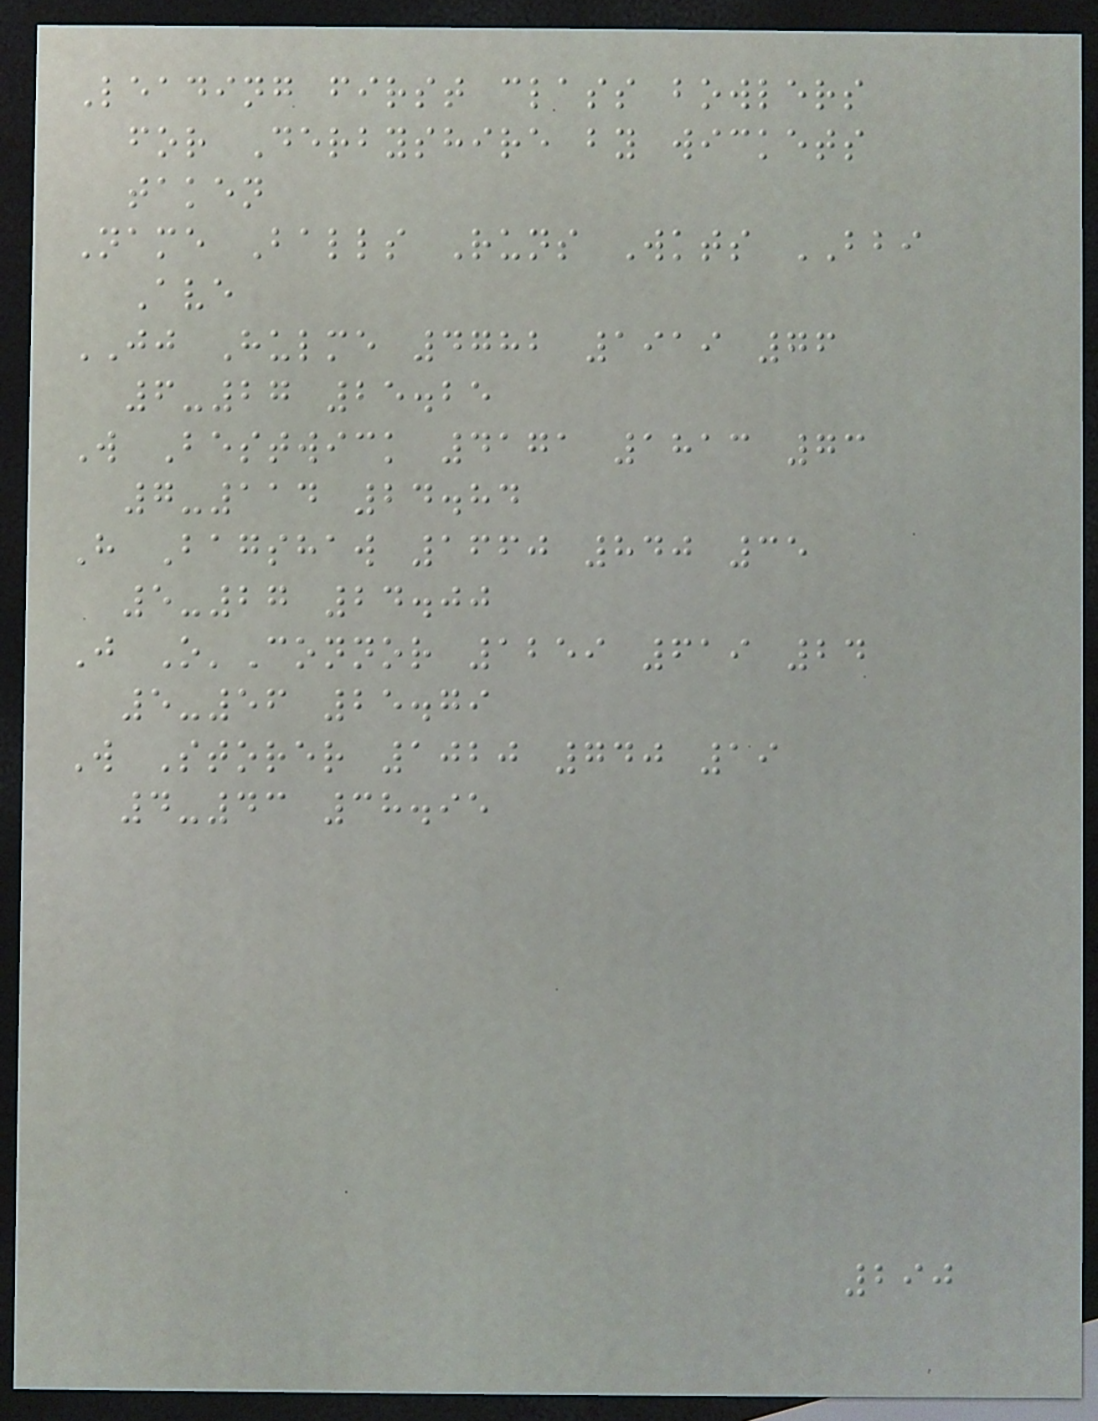Leading first class bowlers
for Derbyshire by wickets
taken
Name Balls Runs Wkts BBI
Ave
JJ Hulme 4782 1919 76
6-27 25.25
W Bestwick 4171 1813 73
7-114 24.84
H Bagshaw 1660 840 35
5-27 24.00
J O'Connor 1259 619 24
5-56 25.79
W Storer 1020 740 19
4-43 38.95
290
